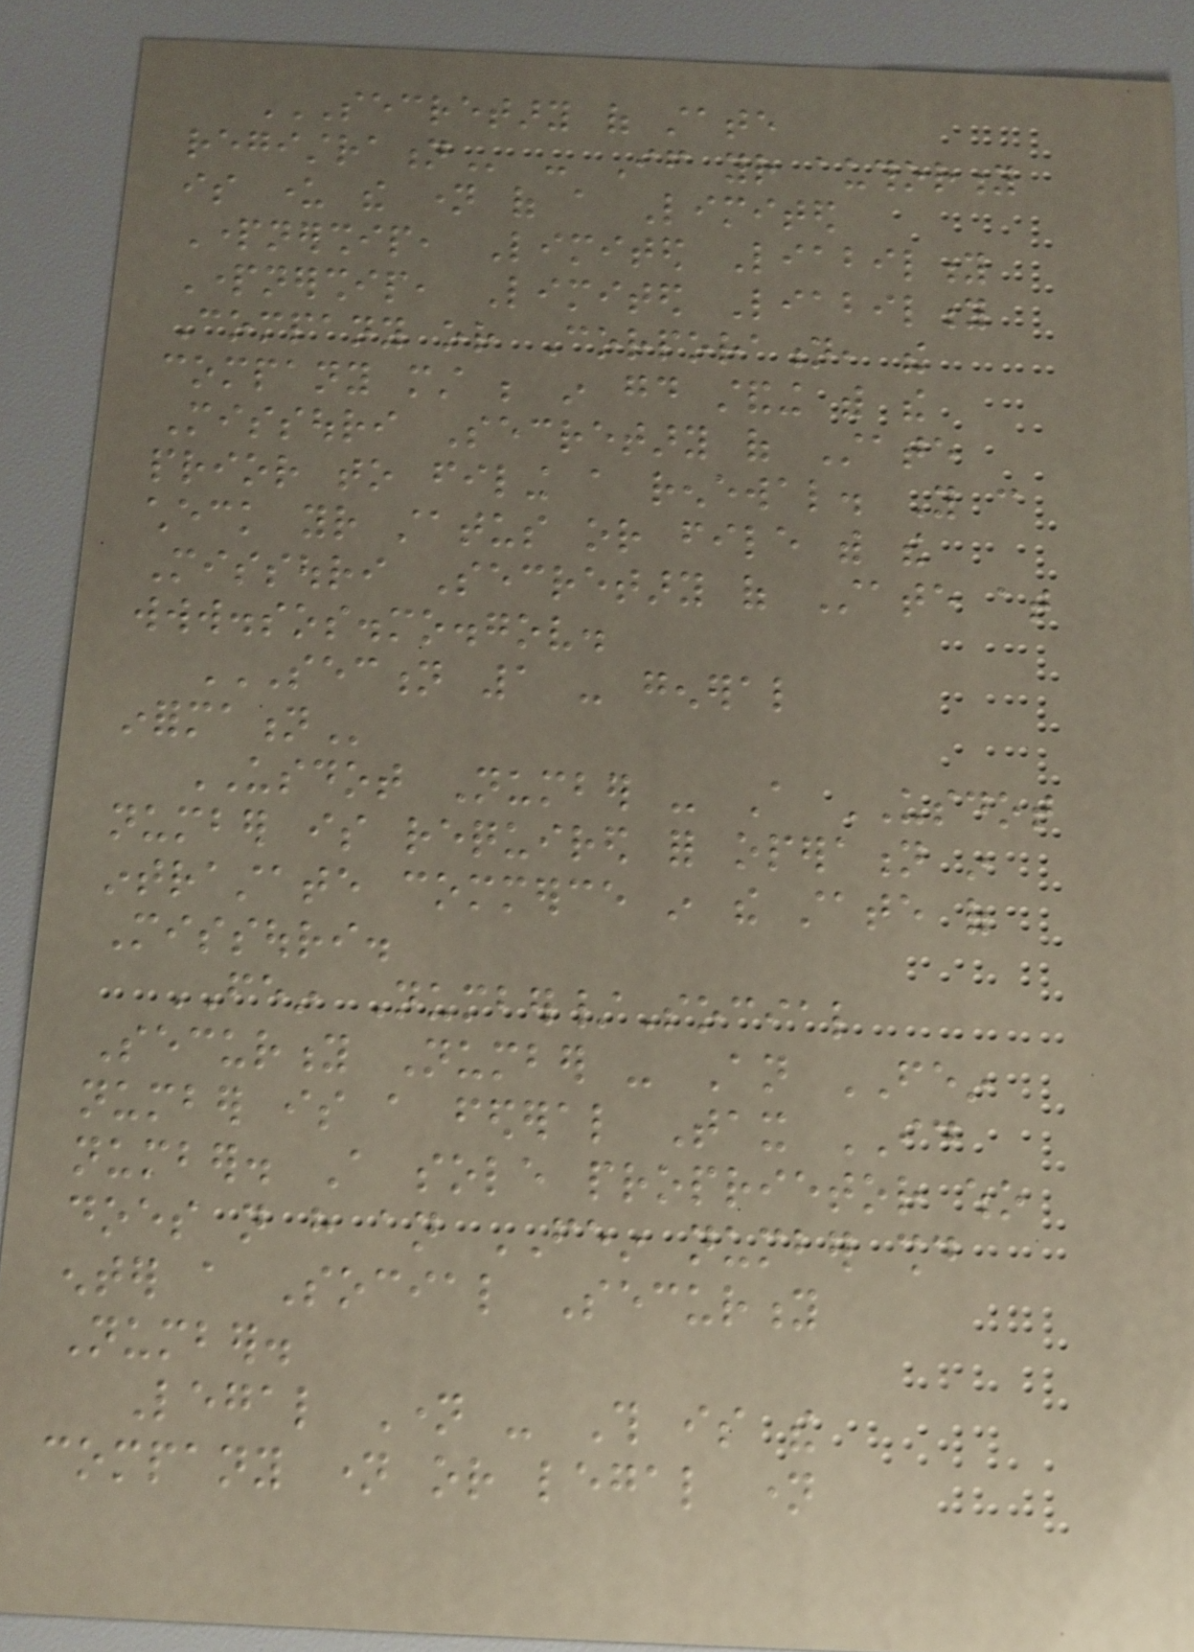SECRETARY OF STATE
REGISTRATION - If your authority
is under the name of a Limited
Partnership, Limited Liability
Partnership, Limited Liability
Company or Corporation, the
company must be in good standing with the
Missouri Secretary of State
prior to filing a renewal. You can
check your status or file with the
Missouri Secretary of State at
www.sos.mo.gov.
SECTION 1 - GENERAL
INFORMATION
USDOT Number - A USDOT
number is required for operation in
intrastate commerce in the state of
Missouri.
FEIN Number/Social
Security Number - An FEIN
number is a federal Tax ID
number. A sole proprietor who
does not have an FEIN number should
enter a Social Security
Number.
Legal Name - This is the
company name or legal name
